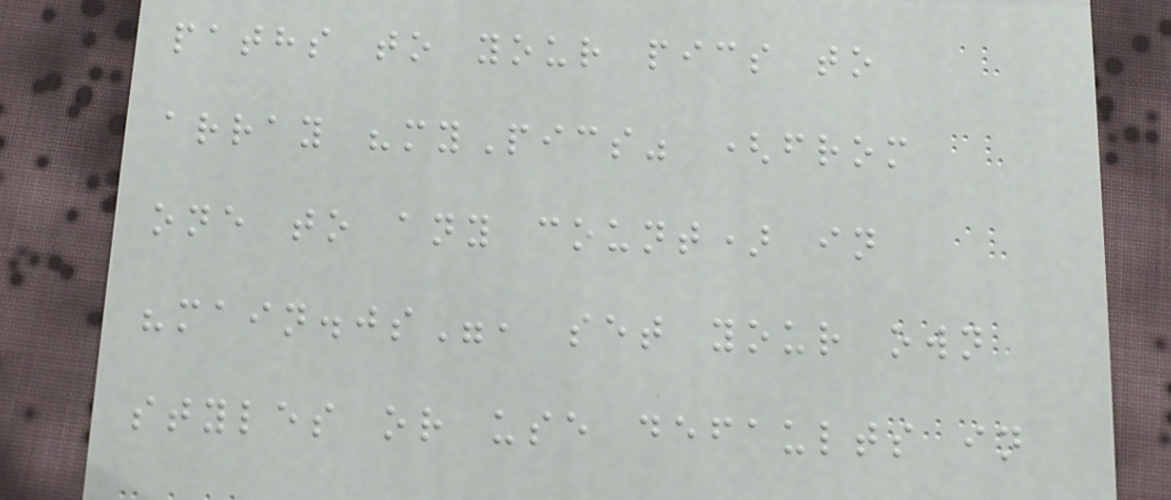paths to your pics to
array "myPics" (from
one to any count) in
"main.js", set your own
styles or use defaults in
